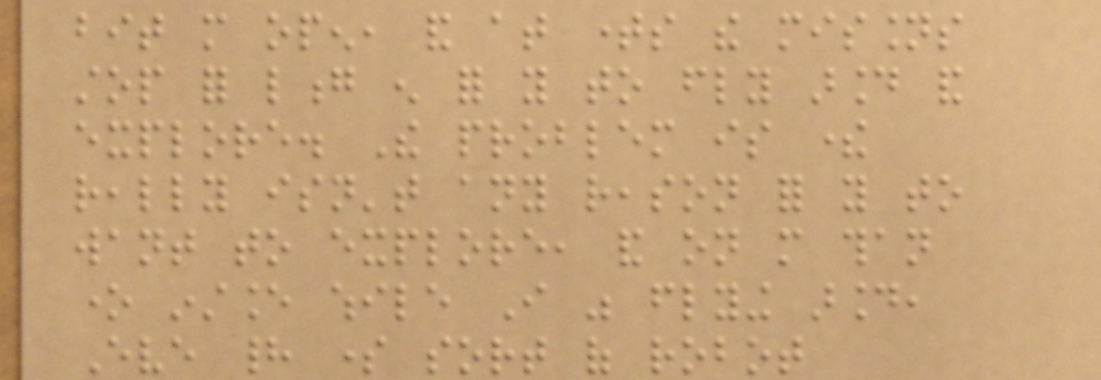bit more open, and at times the missions
stop for long enough for you to fly around and
explore. The problem is there
really isn't any reason for you to
want to explore, and on more than
one instance while I was flying around,
Eve had some sort of robot
